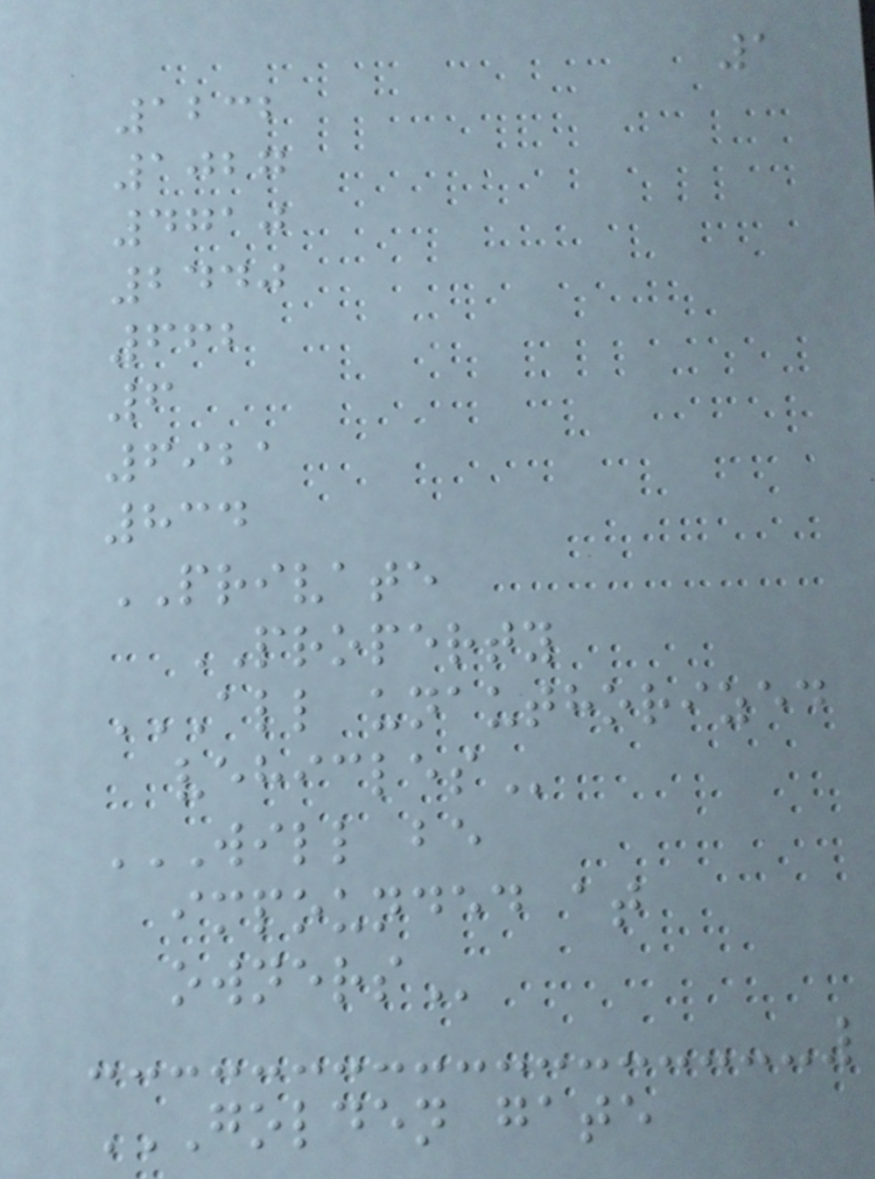1
1232
1027
4710
2440
662
6
6921
834
PRIVATE
PROPERTY
ALL UNAUTHORIZED
VEHICLES
WILL BE
IMPOUNDED AT
OWNERS
GOLDEN GATE
